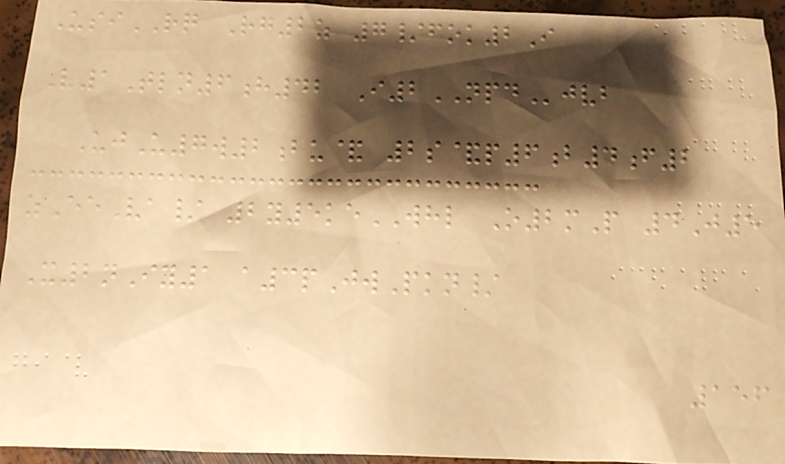UsiRQ Rg2z 7/fok2I
V1Tln6h42 I2NPDjvb
UjU7w2bu& 2s&p6b4f2
zEeVa/ 2y5keWHL O2mP 4J5
X2nIy1 a3pJwPkn/
156
